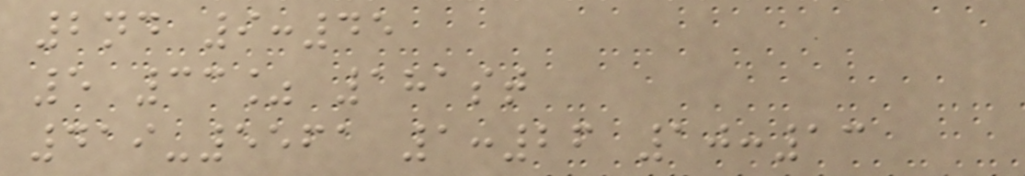2nd 9:45
5 33% 181st
419-5561 1:26 10:13
